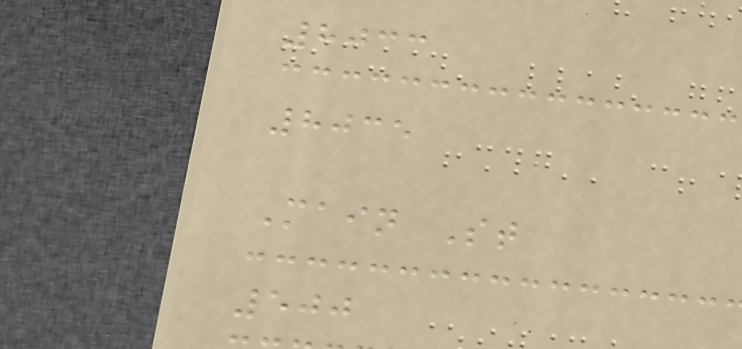8033
8035
Main St
500
